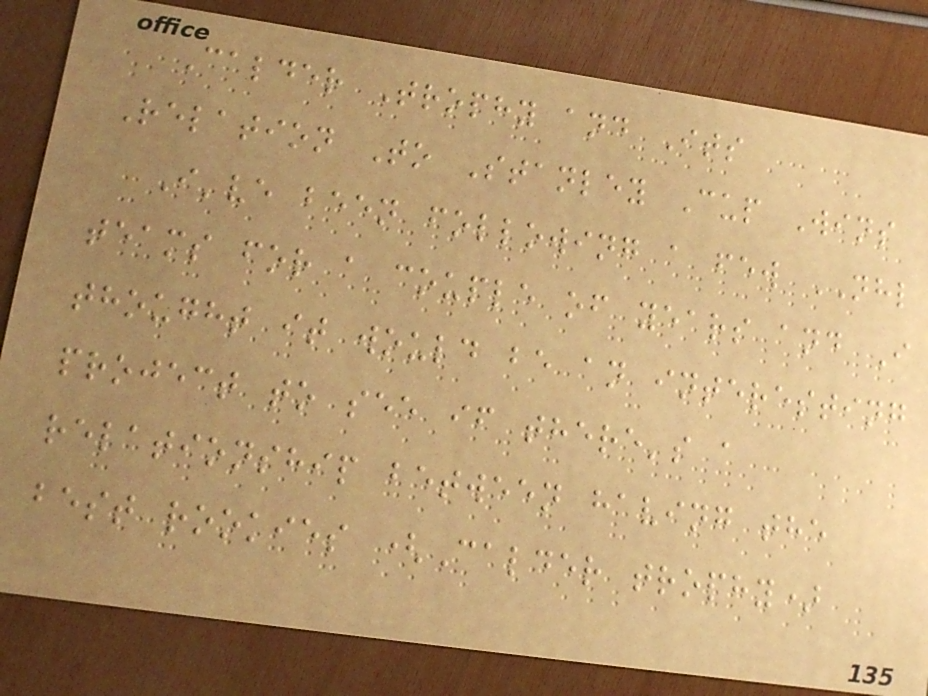Calder Trophy and Its
Relation To Stanley Cup Wins
I've been following a few NHL
teams for a couple of years and I
thought it would be an interesting
project to see if there's a
relationship between having the
best rookies (Calder trophy)
